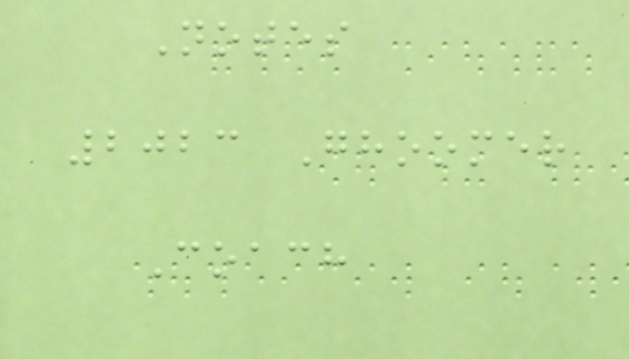Notes
2023 Ghoomer
Coach
